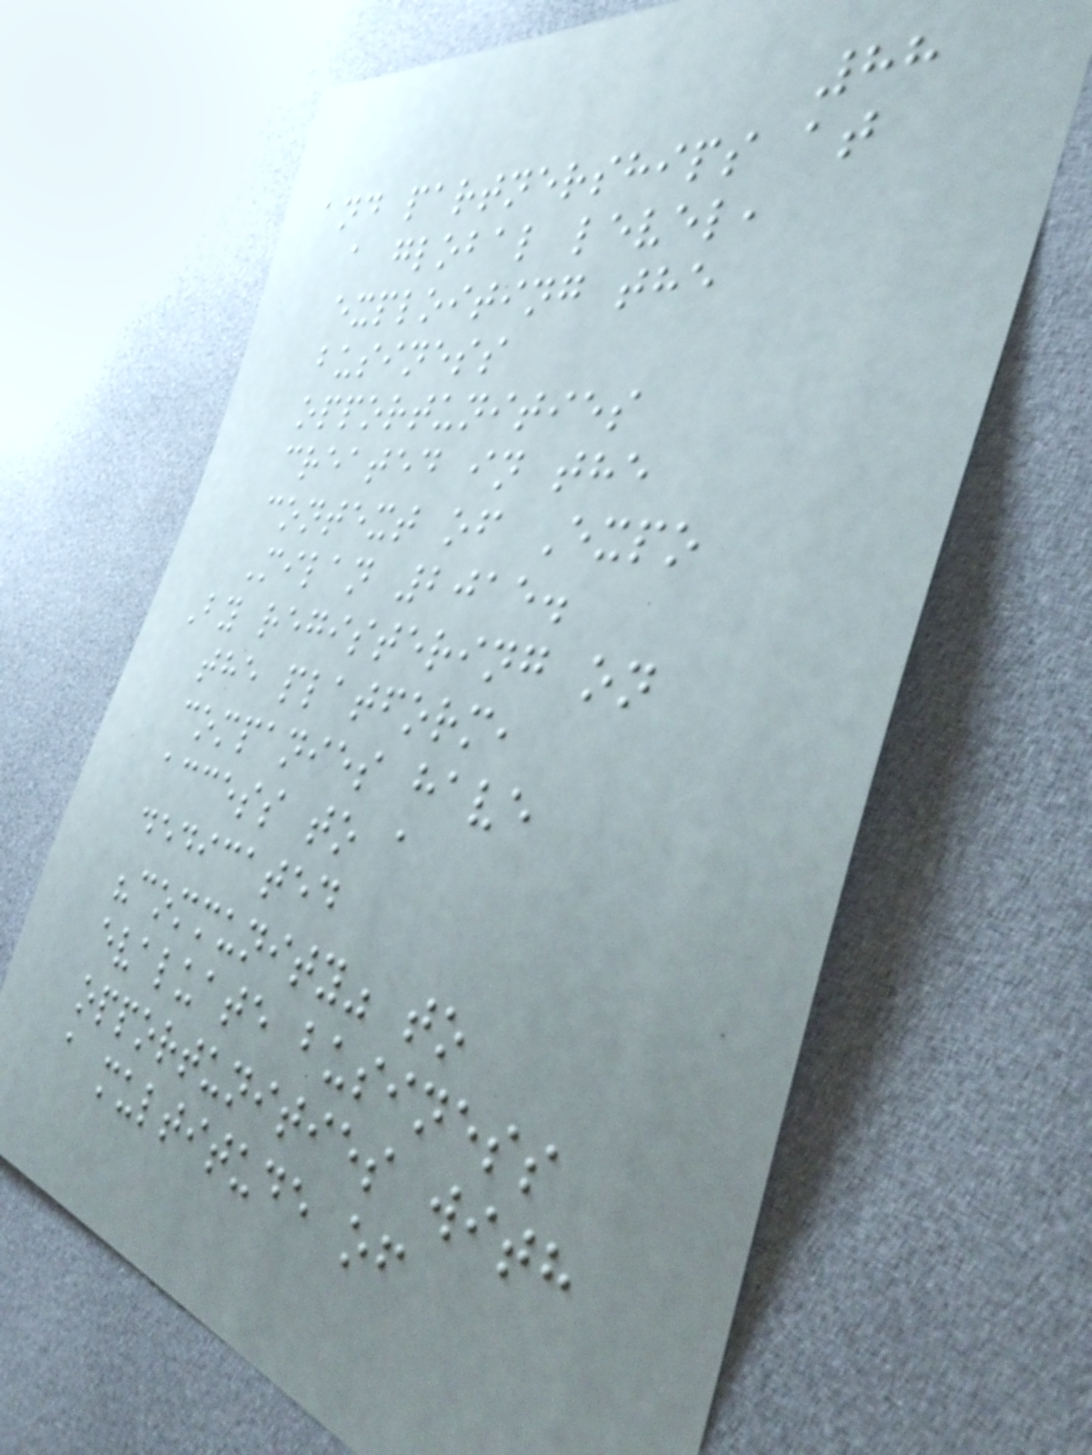88
and partnerships at
a global level,
exploiting the
business
opportunities
created in the
context of Expo
Milan 2015.
By registering on
the platform,
companies have
access to a
dedicated
"community" to
evaluate business
opportunities with
a multitude of
